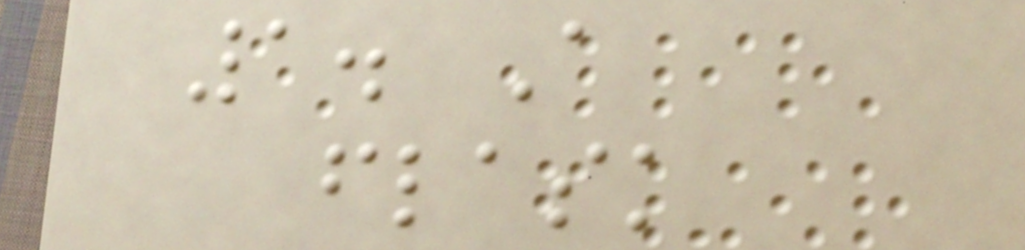1. A
flask
